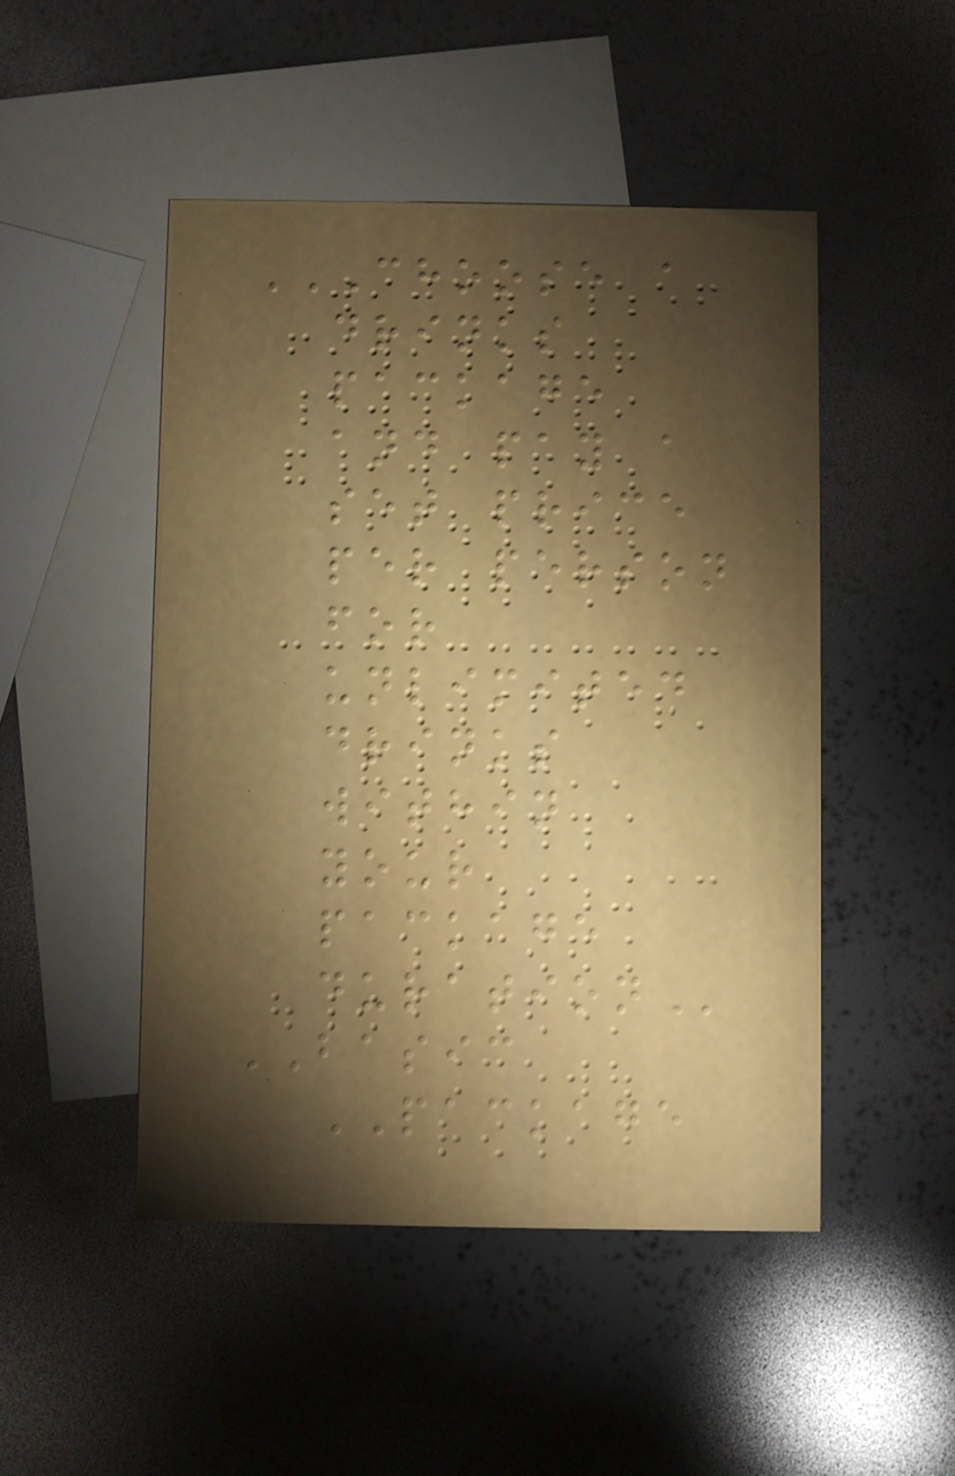CHOOSE A
DRINKS
PACKAGE
AND PAY A
SET PRICE
PER PERSON
FOR
UNLIMITED
DRINKS
WITHIN
YOUR
PACKAGE
DURATION
BASIC
PACKAGE
